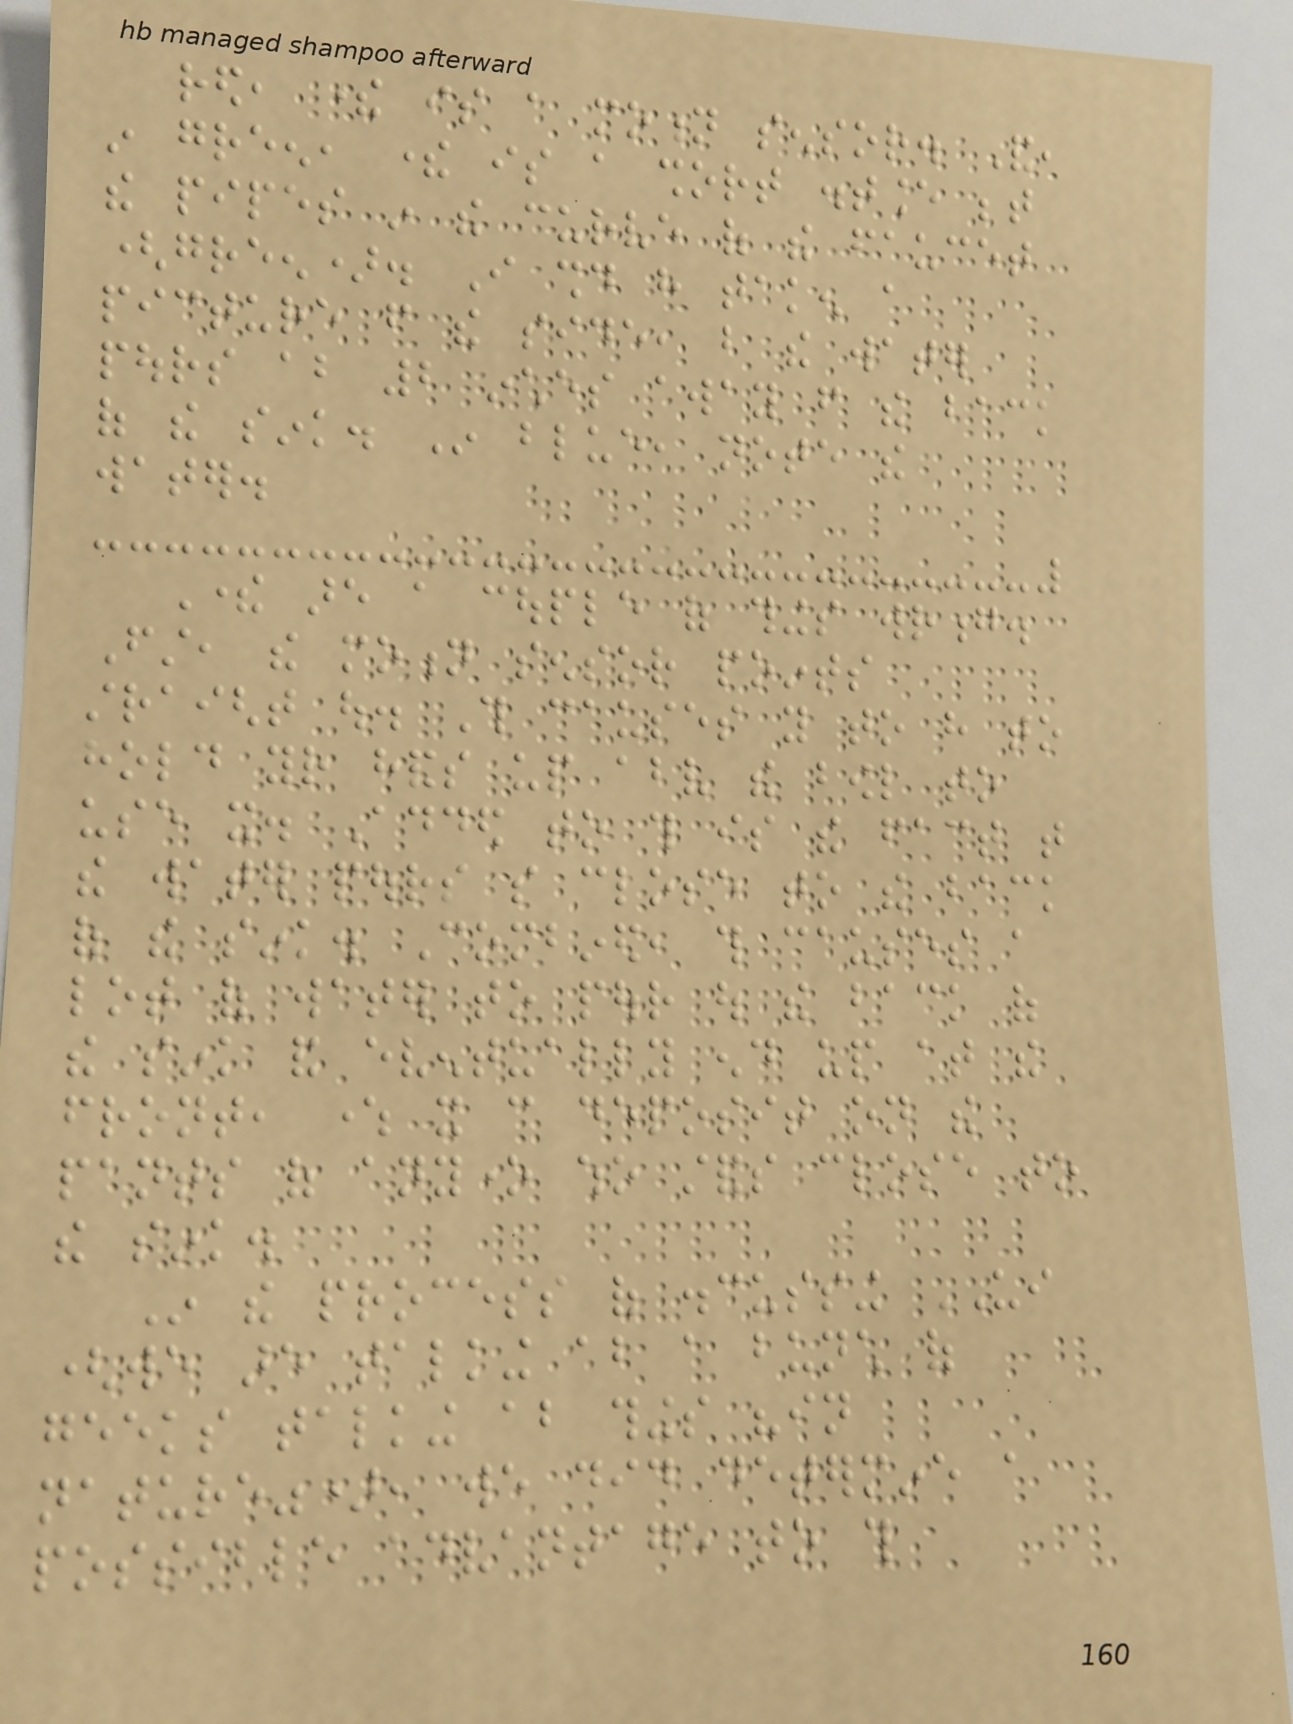red, there is a motion sensor. And,
in green, there is a short distance between
the pipes in the curve of the faucet
(green). I should have taken a
picture from the side, but the water
pours about 2 inches away from the back
of the sink. In blue, note the
water.
There are a couple of things wrong.
First, the motion sensor points
straight out. This causes you to have to
hold your hands up above the bowl to
use it. Added to this is the fact that
the water pours so close to the back
of the sink. Combined, this causes a
lot of water to pour out the back of
the sink and eventually end up at the
front, where it can deposit on the
pants of anyone who stands close to
the sink.
In the process of discussing UI
(we are talking about a bunch of
geeks talking about things "in
nature"), we did determine a
possible advantage to this
